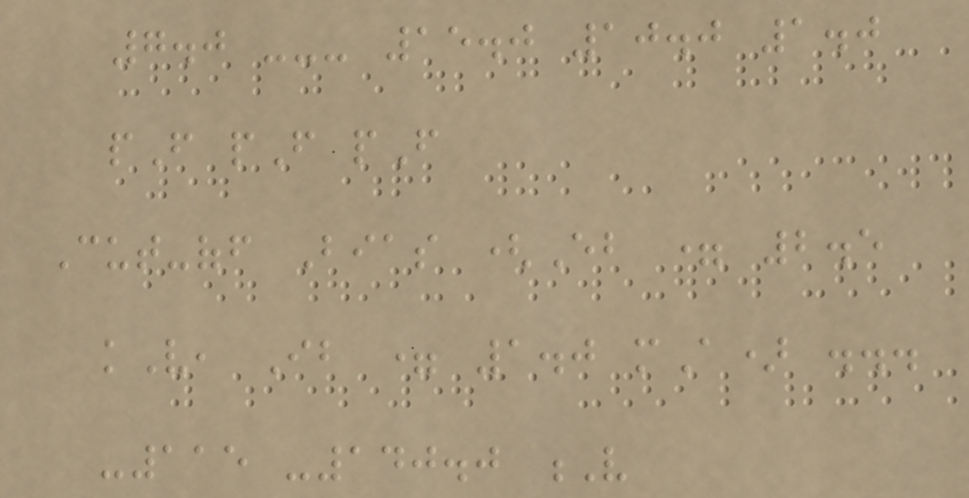7.0 --- 15.0 10.0 1.0
pF pF pF
Cut-off Bias (Eb = 2.5
kV, Ib = 1.0 mA) ...
-115 -140.0 V
